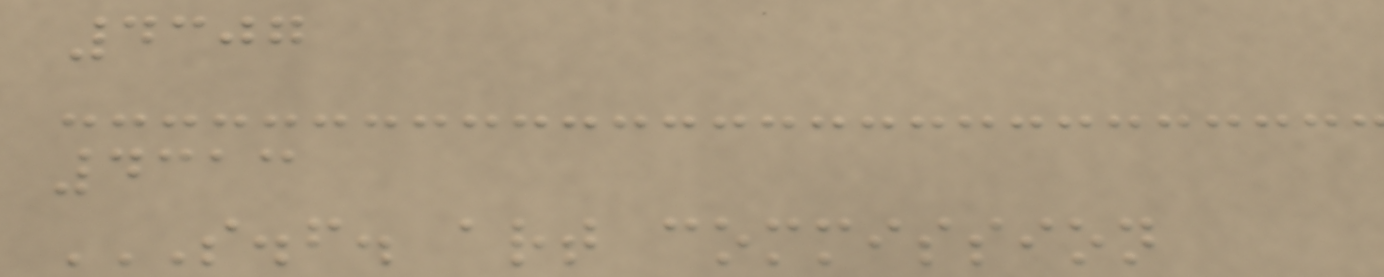4307
4313
S.F. ART COMMISSION
